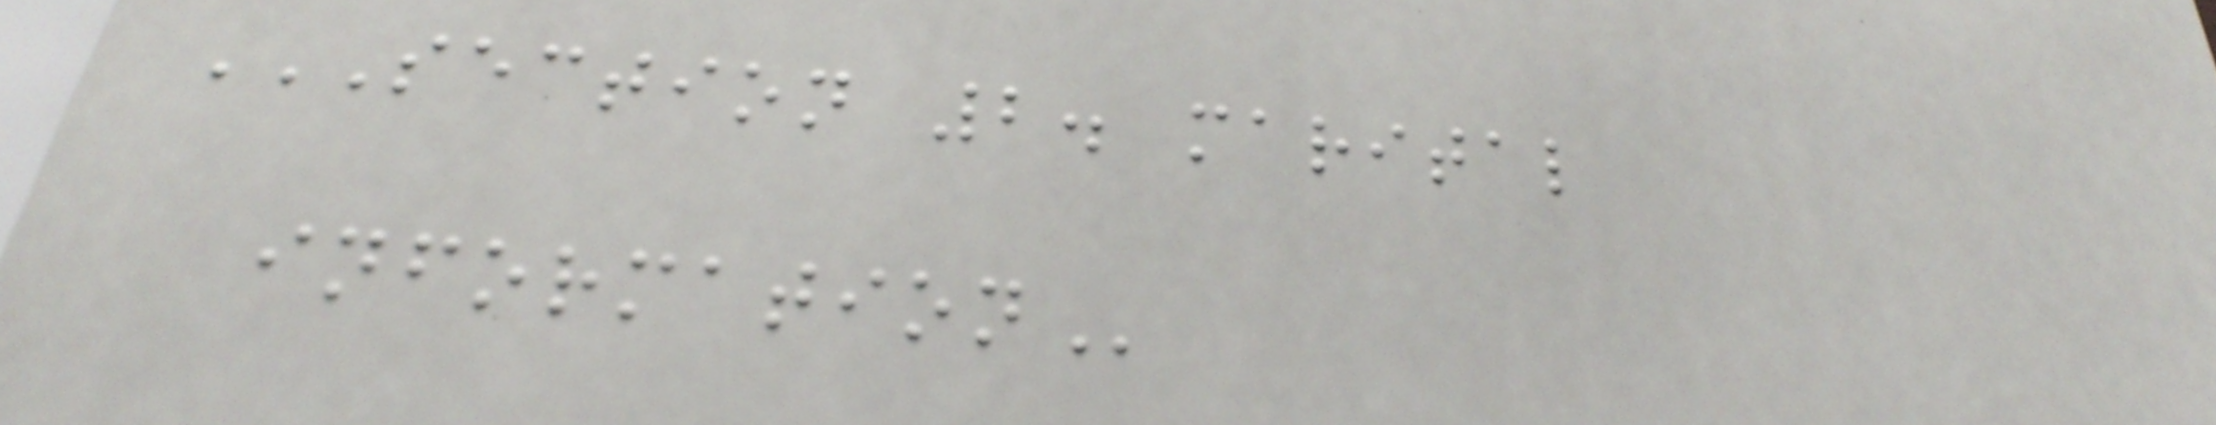SECTION 2. MARITAL
INFORMATION
